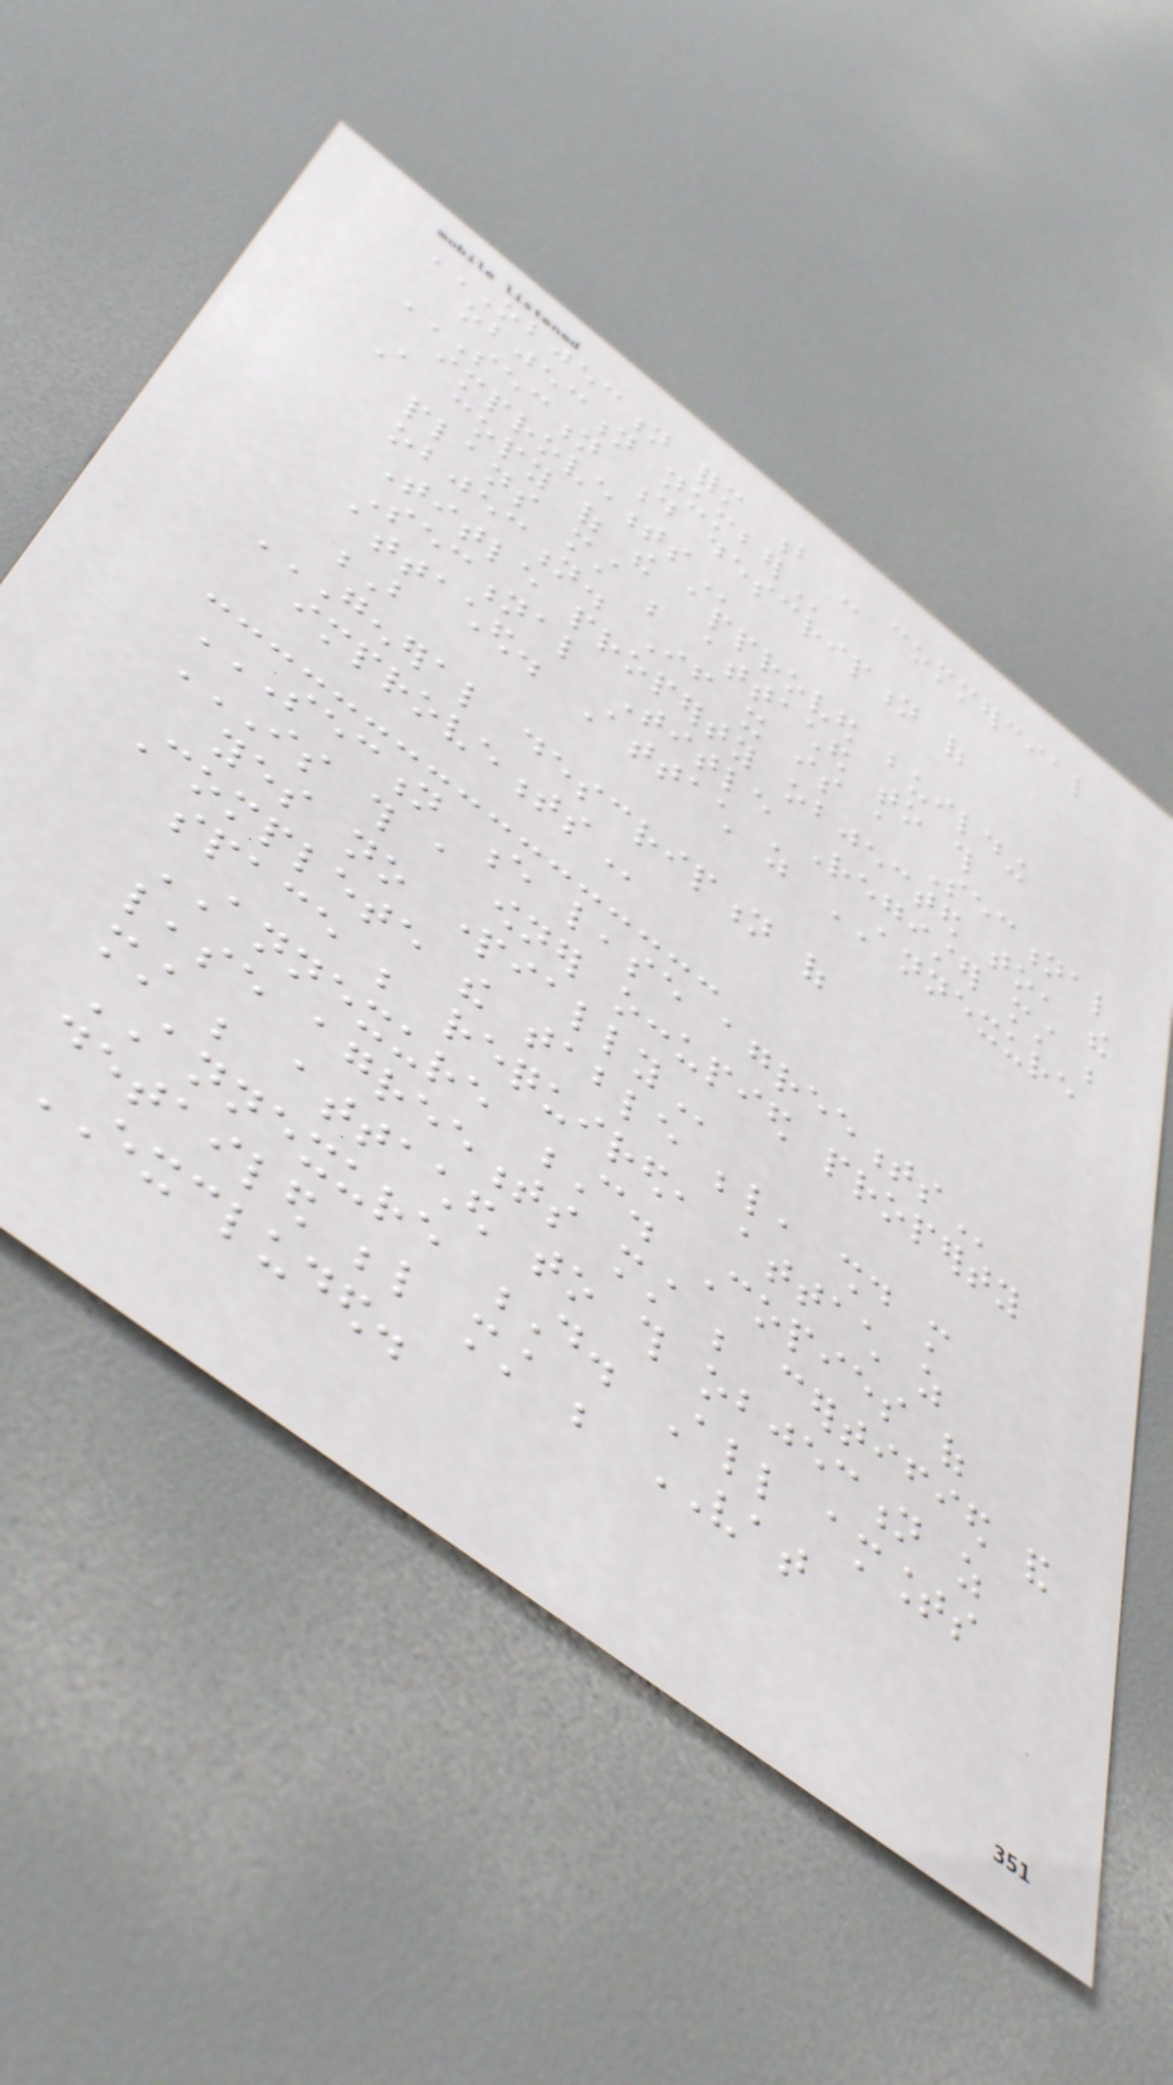OBJECTION FORM B - COMMERCIAL
OBJECTION NUMBER
SECTION D DESCRIPTION OF
IMPROVEMENTS
A copy of the approved building
plans must be attached to this
objection. If it is a Sectional
Title property objected to, the
Sectional Title Register must be
attached. Attach as ANNEXURE
B
GENERAL DESCRIPTION OF
IMPROVEMENTS
SECTION E LEASE AGREEMENTS
IS THIS A OWNER OCCUPIED PROPERTY
YES NO PARTIALLY
Complete the table below, should more
space be required, attach as
ANNEXURE C. Copies of
lease agreements must be certified and
must be attached to this objection as
ANNEXURE D. All amounts
detailed below must be VAT
EXCLUDED.
